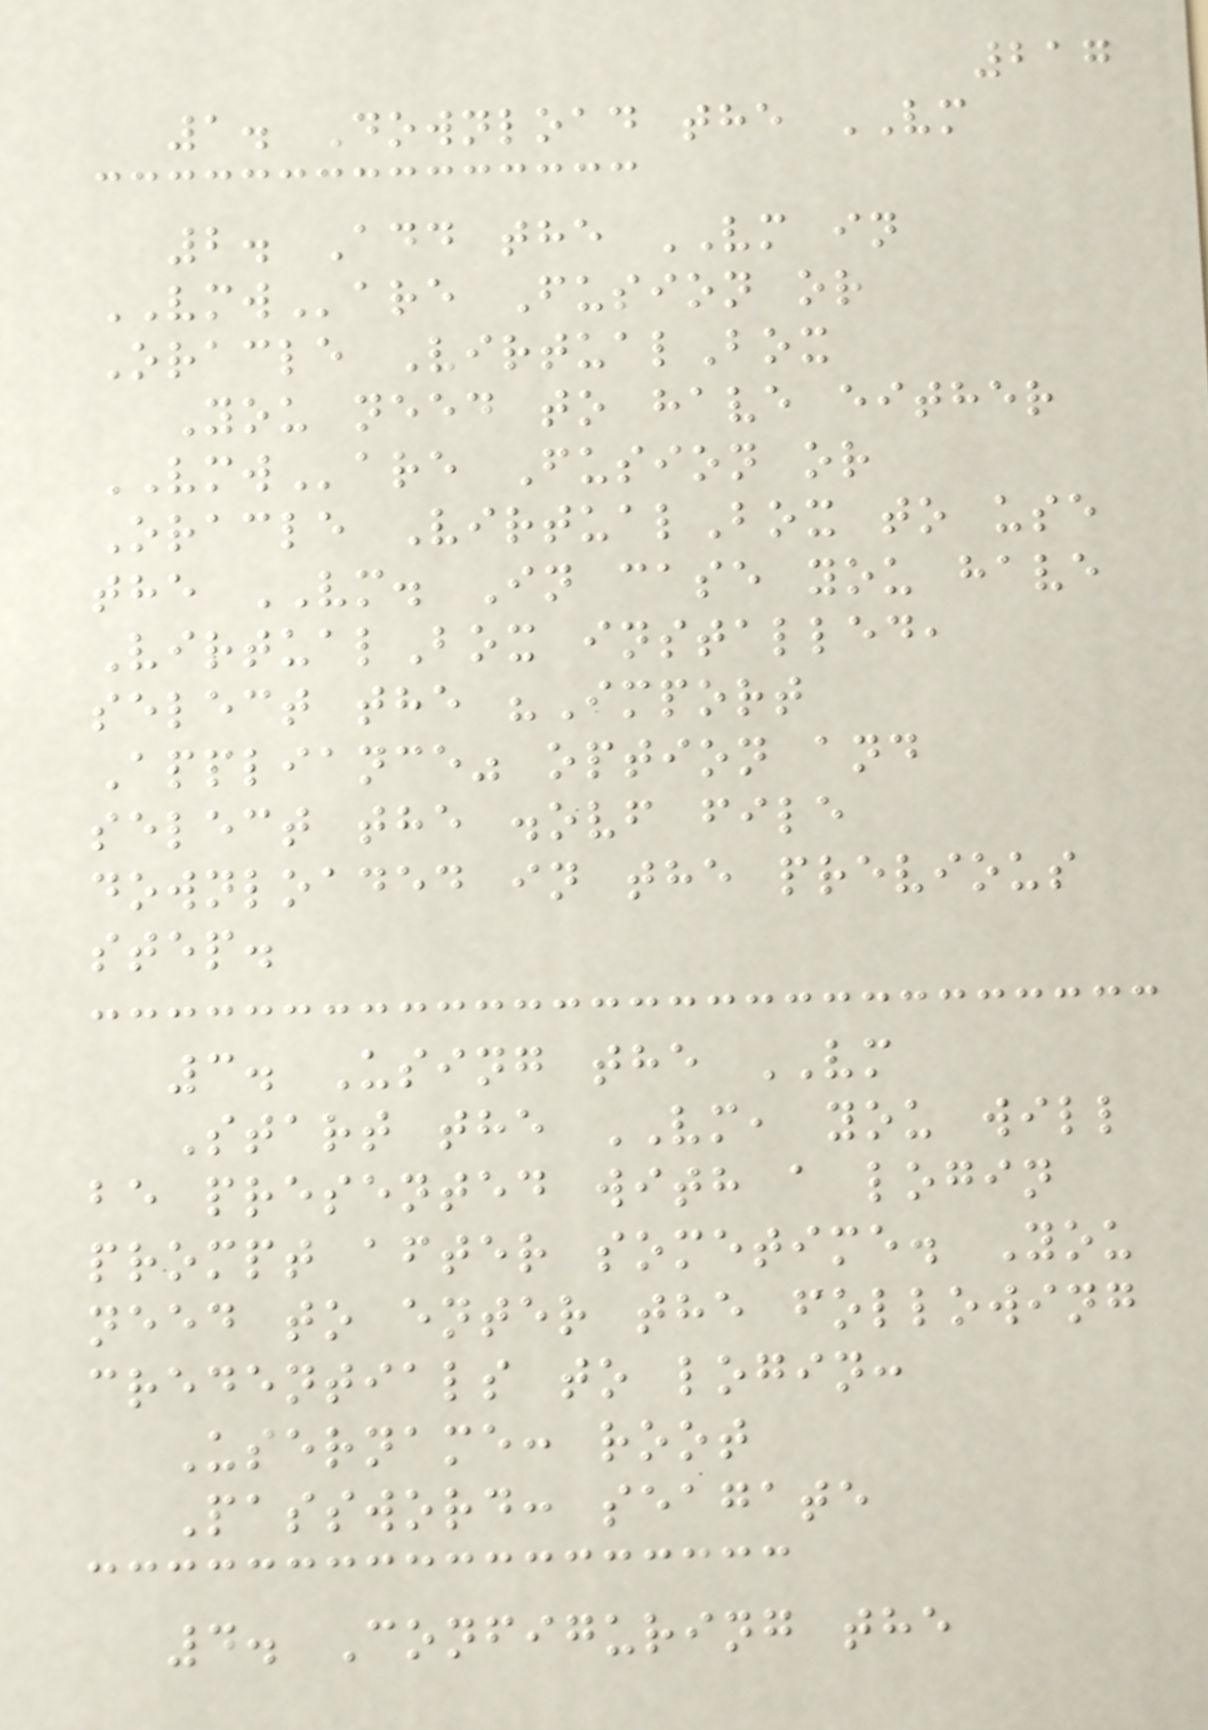217
1. Download the VM
2. Add the VM in
VMWare Fusion or
Oracle VirtualBox
You need to have either
VMWare Fusion or
Oracle VirtualBox to use
the VM. In case you have
VirtualBox installed,
select the "Import
Appliance" option and
select the .ovf file
downloaded in the previous
step.
3. Using the VM
Start the VM, you will
be presented with a login
prompt after sometime. You
need to enter the following
credentials to login:
Username: root
Password: seagate
4. Configuring the
